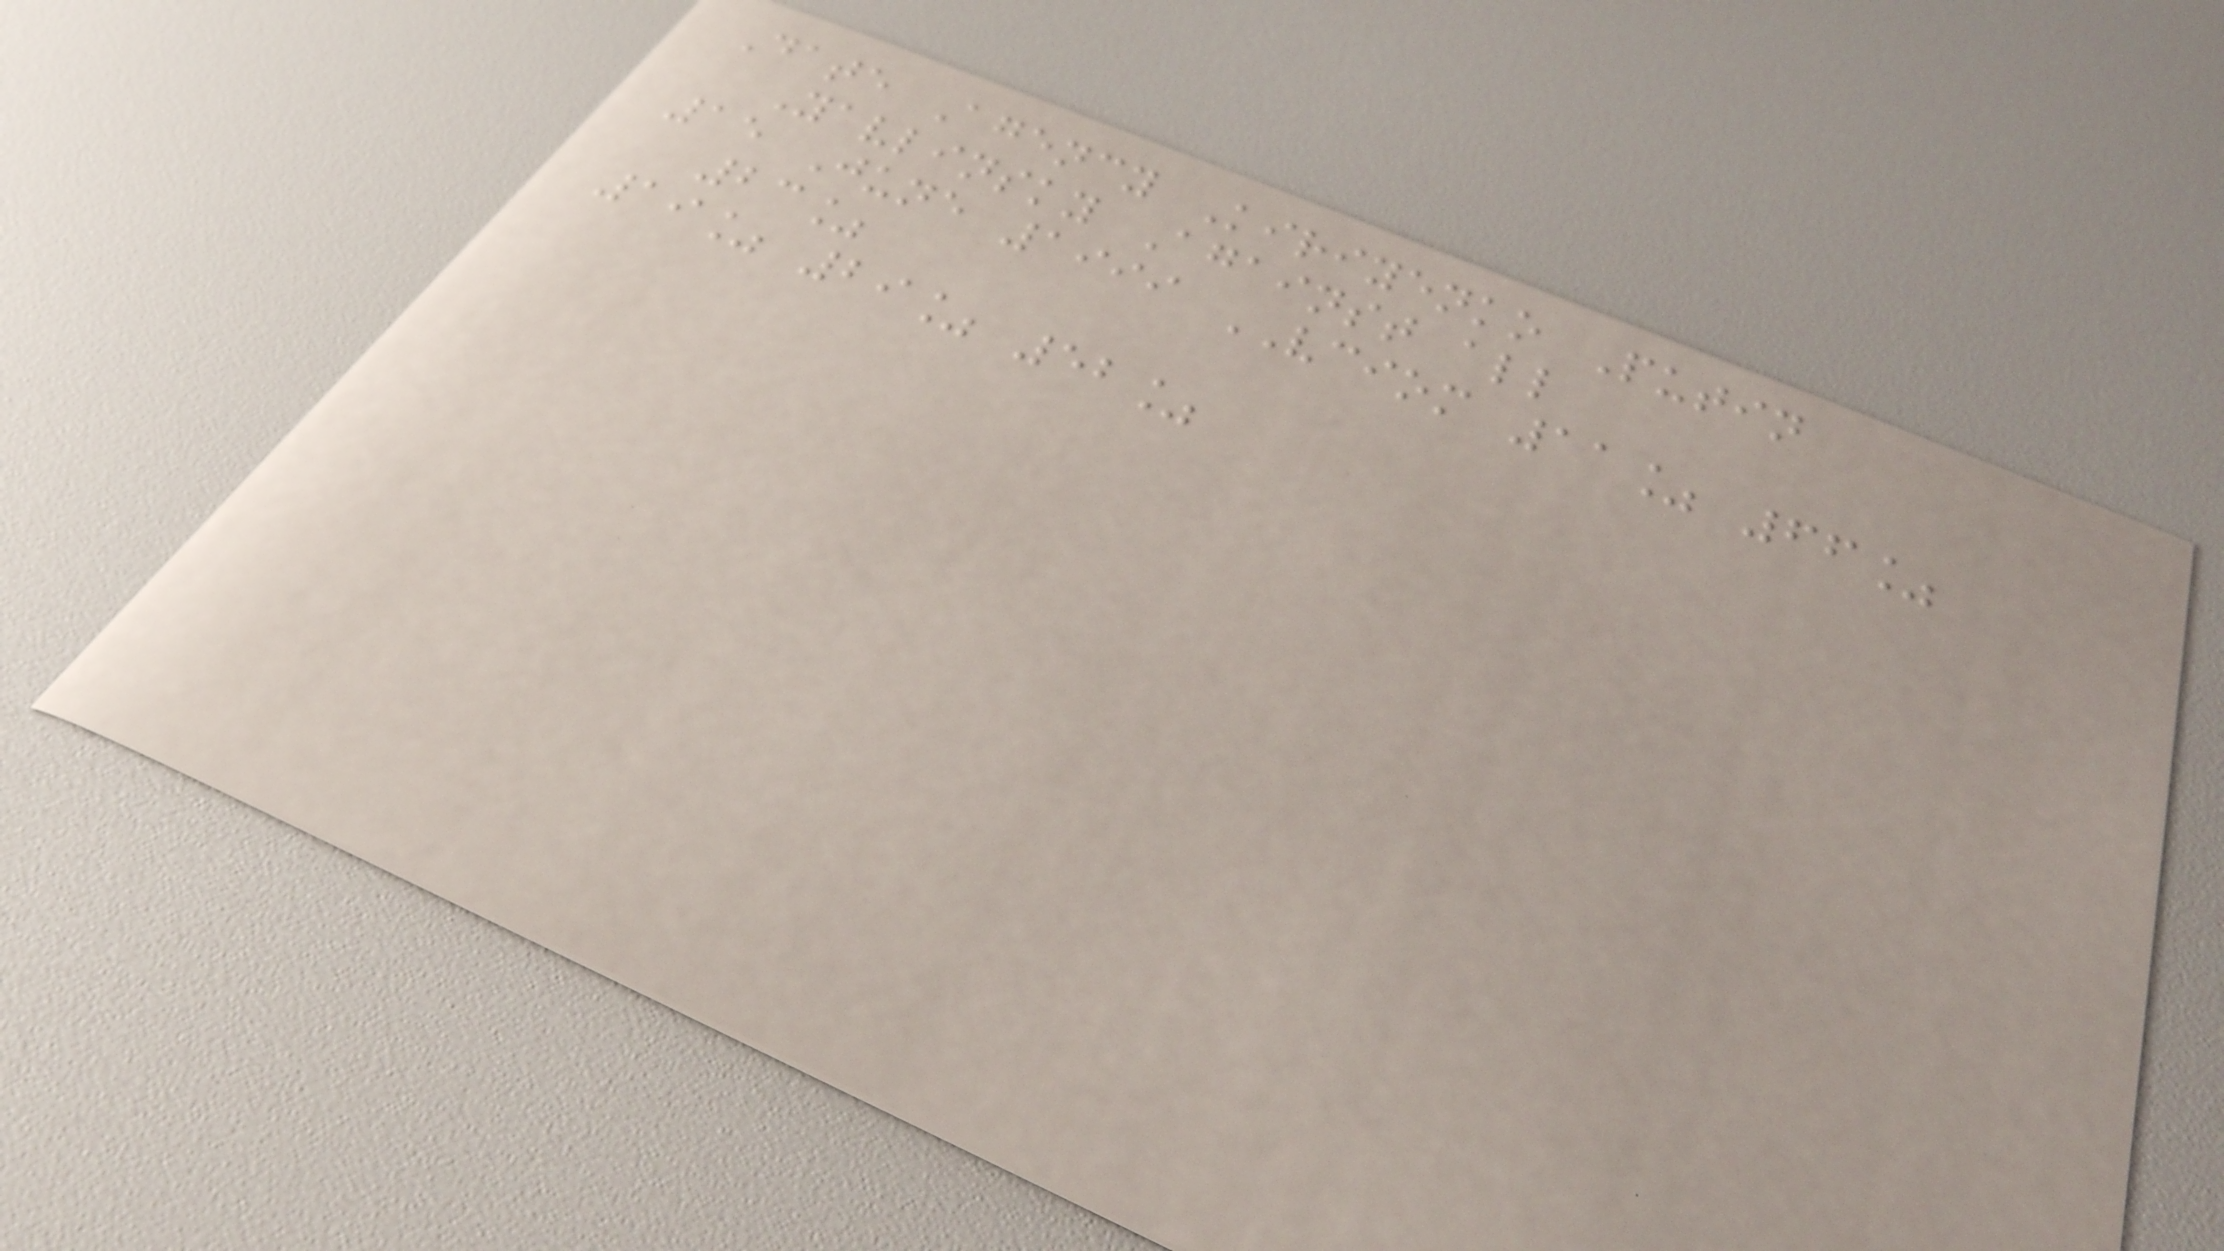Date Agency Kiriyenko Putin
Yavlinsky Against all
15 June 1999 VCIOM 11% 66%
23%
19% 29% 52%
